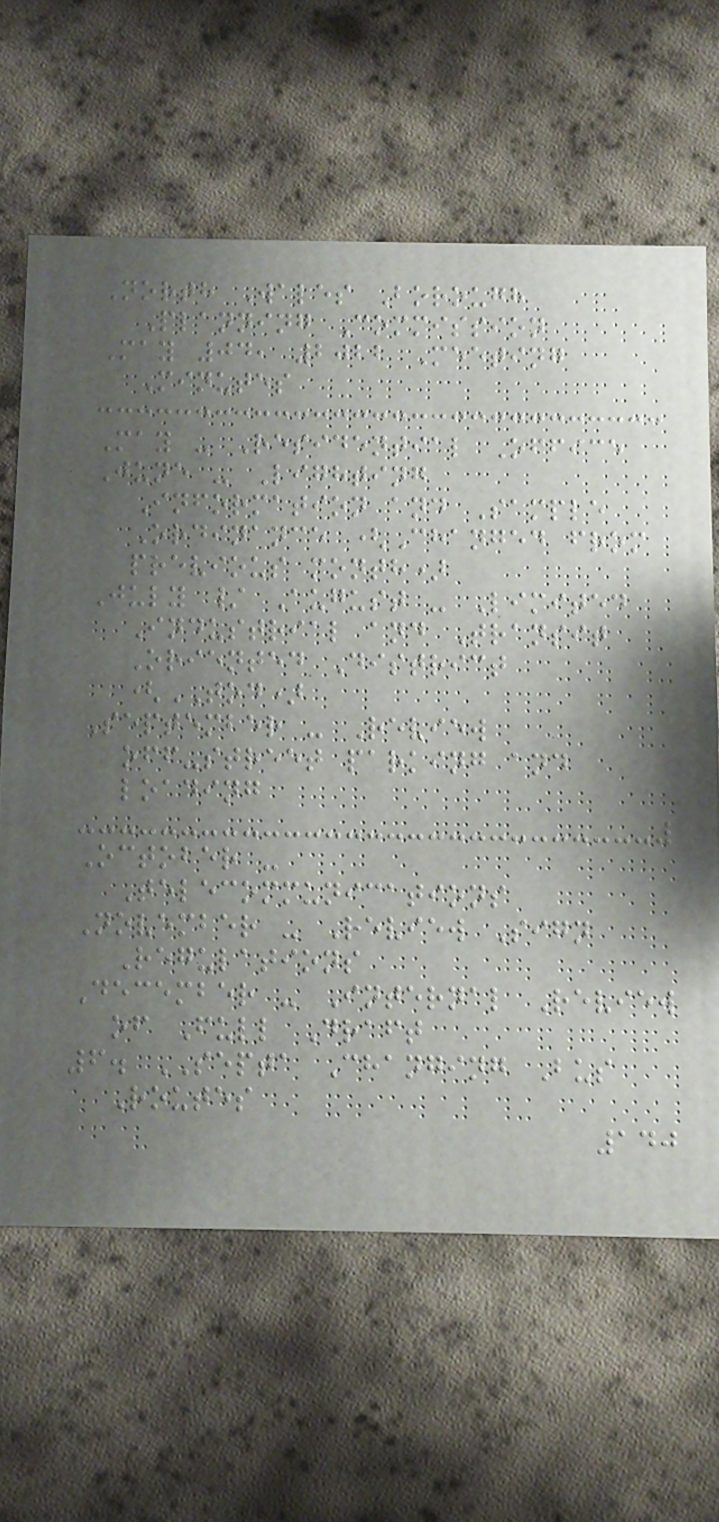North Wales Borough
Planning Commission
May 04, 2022 Meeting
Minutes
May - Residential Office
June - Lighting
Information and Sample
Ordinance (Changed from
previous month)
July / August - Limited
Industrial and Transit
Oriented District
(TOD)
September - Review
off-street parking and
loading
October -
Telecommunications
November - Review Sign
Regulations
December - Internal Review
of Full Draft
6. SEPTA Changing Bus
Routes
140
